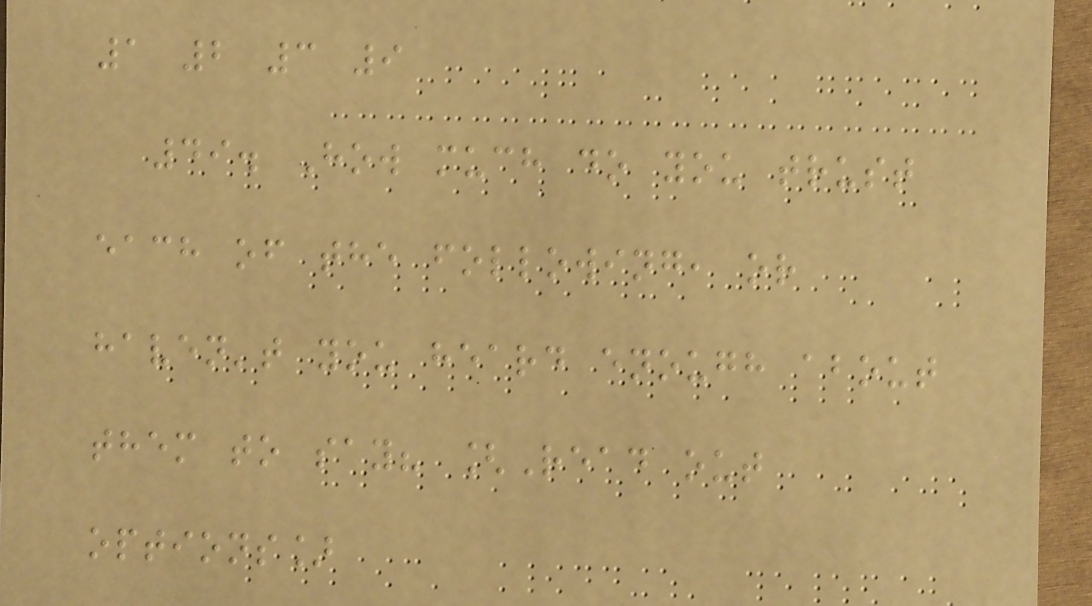1 2 3 9
49. How much do you trust
each of the following, or
haven't you heard enough about
them to say? [Read out
options]
